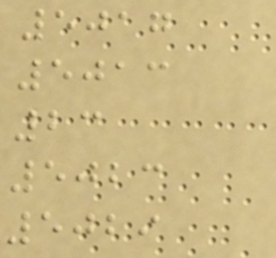5017
5013
23
5023
5029
